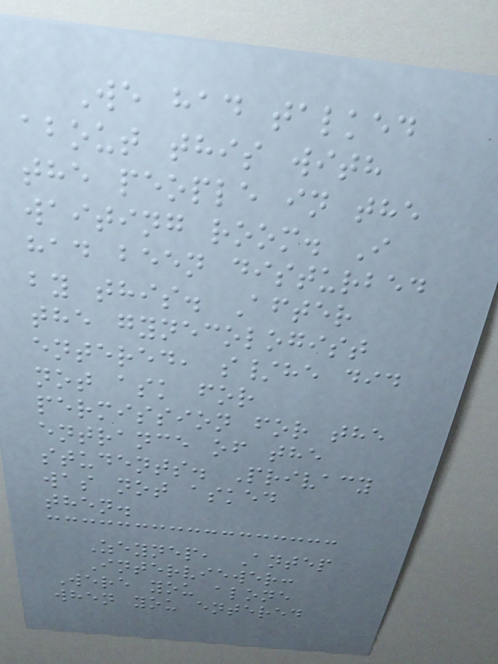We had talked
about this with
the people in the
waiting room. I
had been disturbed
by this. After
the gynecologist
entered, s/he did
not ask for
permission for the
entrance of the
students. Privacy
was not asked
then.
Zeynep, Antep
Interviewer:
Were you alone
when you entered
